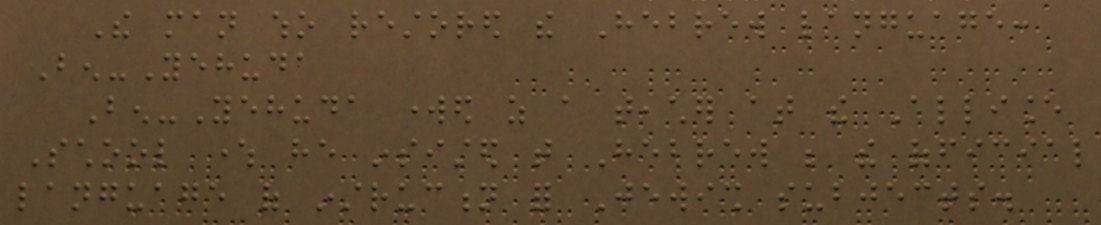The man who restored the Hebrew language:
Ben-Yehuda
Ben-Yehuda worked as a teacher at the Alliance
School where he insisted that Hebrew be the official
language of instruction for Jewish subjects.
